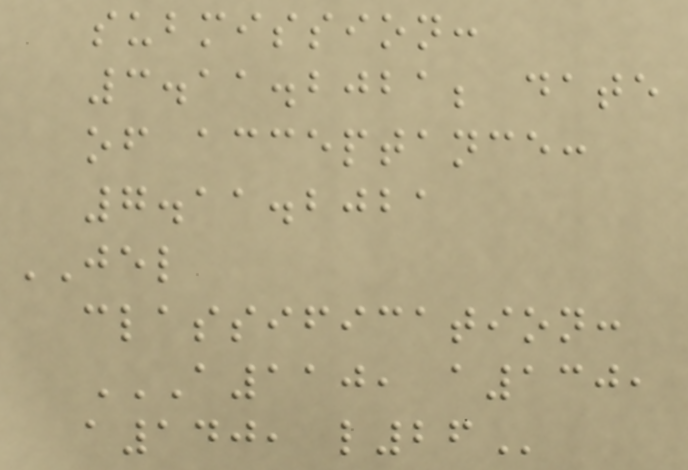submission:
3.11.2021; date
of acceptance:
7.11.2021
JEL
classification:
A110, A130,
A140, L26
